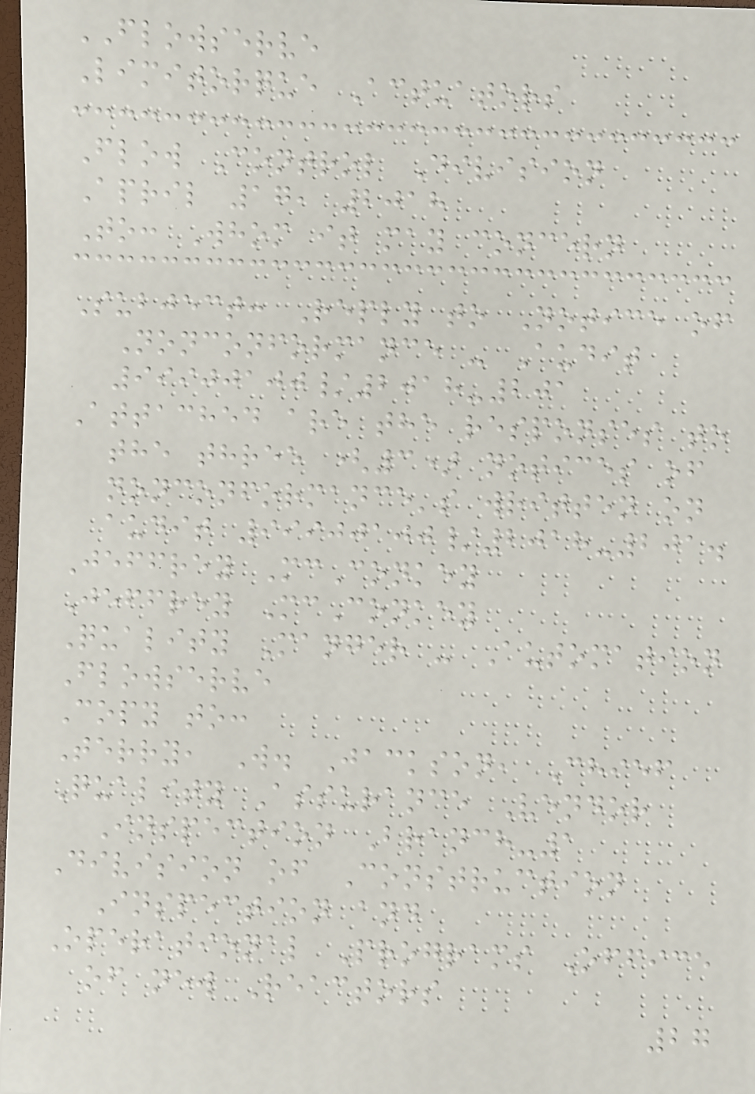FLOWSERVE
Limitorque Actuators
Flow Control Division
April 17, 2018
To: Whom it may concern
Subject: Reply to Notice of
Nonconformance - Audit
99900100/2018-201
Attached are the responses to
the three (3) notices of
nonconformance's written on
audit 99900100/2018-201.
Jeffrey McConkey
Jeffrey McConkey
Quality Manger - Automation
Flowserve
Copy to:
Terry, W. Jackson, Chief
Quality Assurance Vendor
Inspection Branch-1
Division of Construction
Inspection and
Operational Programs Office
of new Reactors
27
